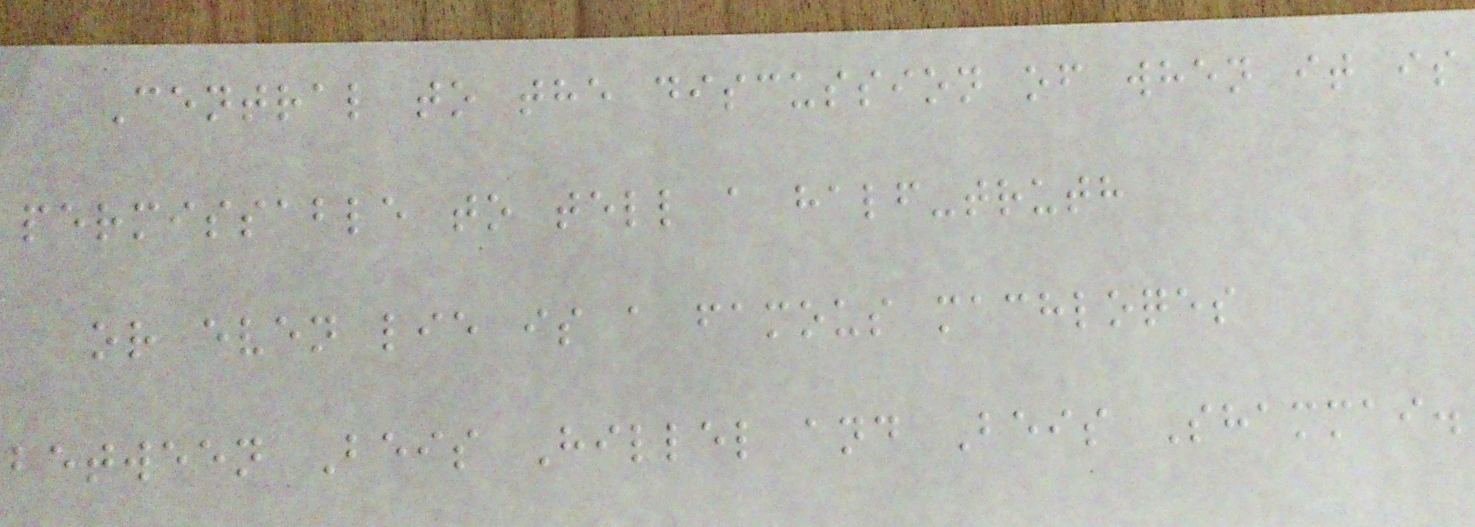Central to the discussion of when it is
permissable to tell a half-truth
or even lie is a famous machloqes
between Beis Hillel and Beis Shammai.
